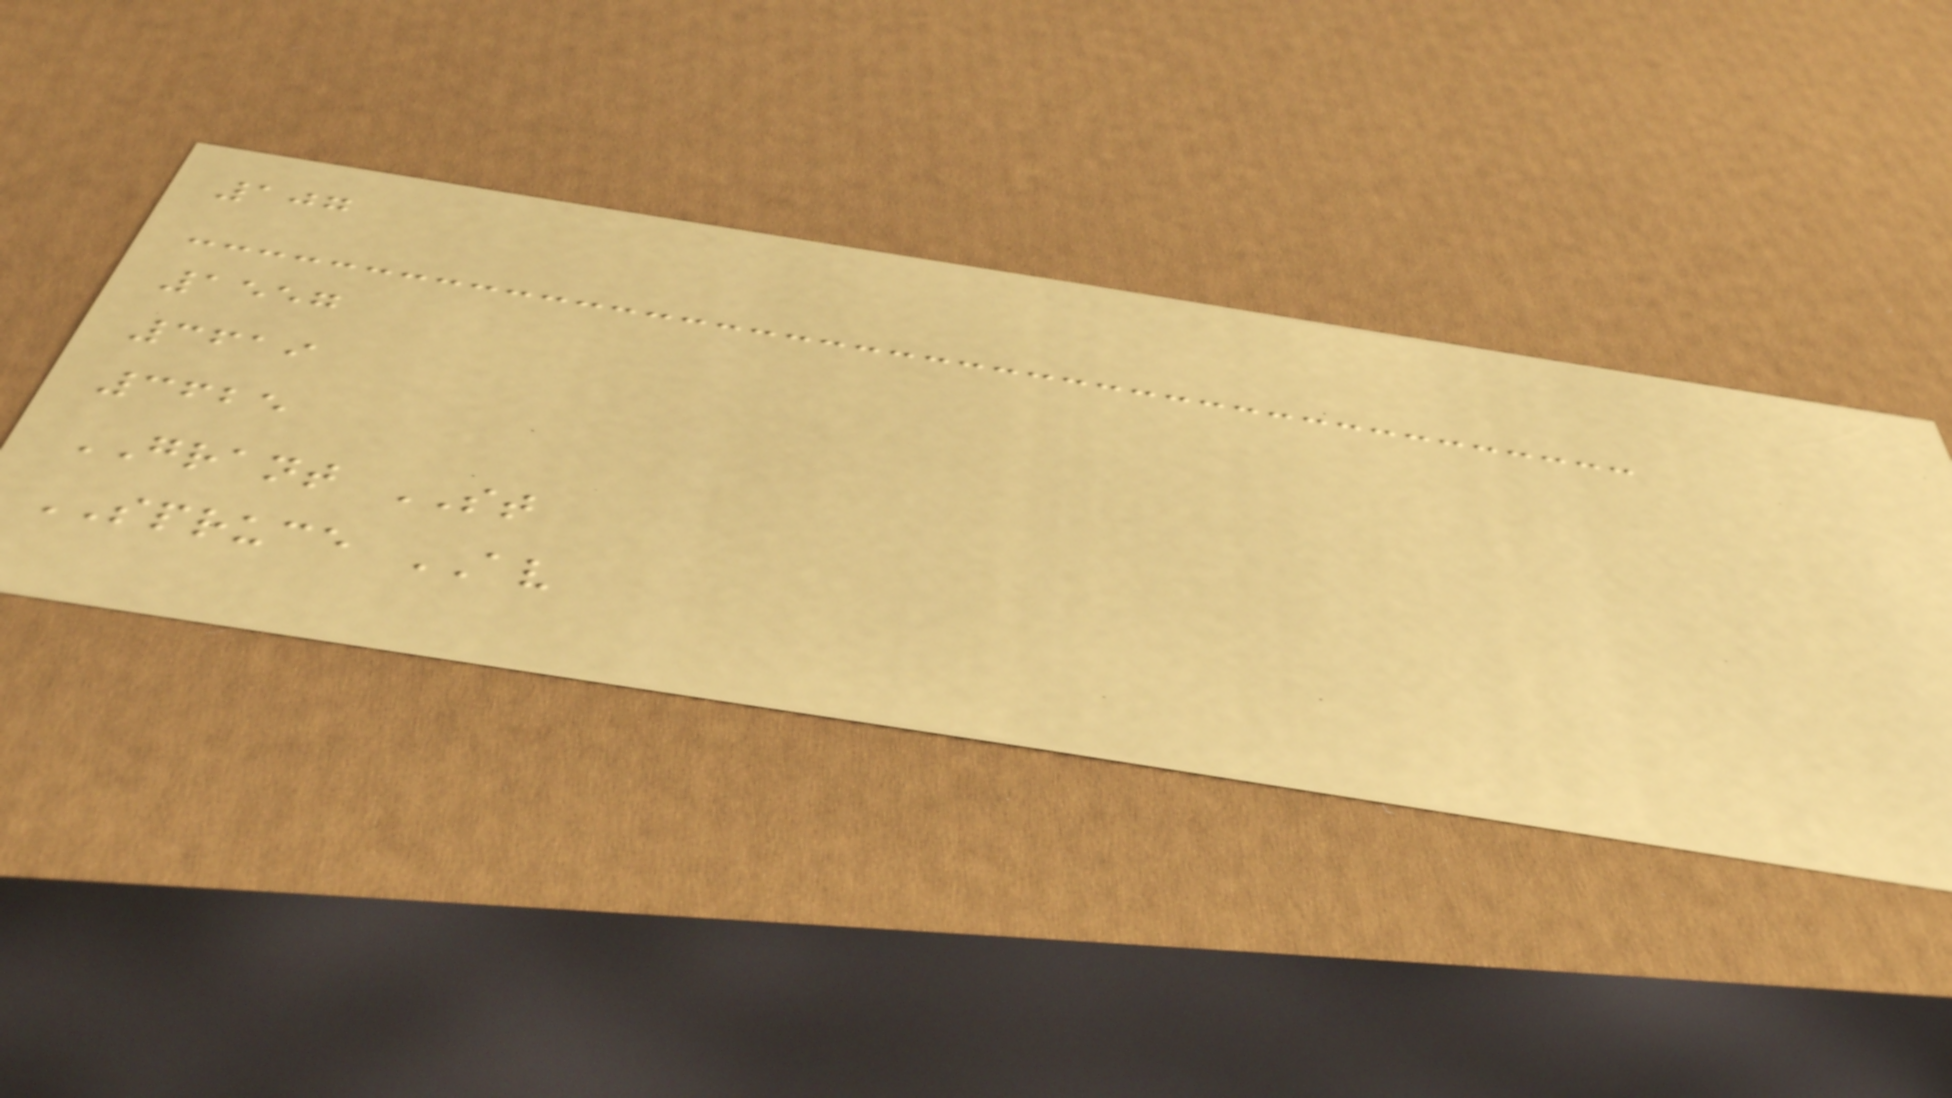107
1557
3619
3625
GRANT ST
SPRUCE AV
